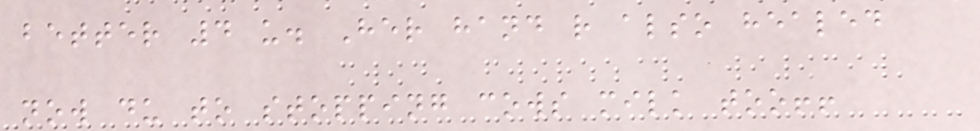better 4 u. Her hand r also healed
now du to stopping cows milk too!!
